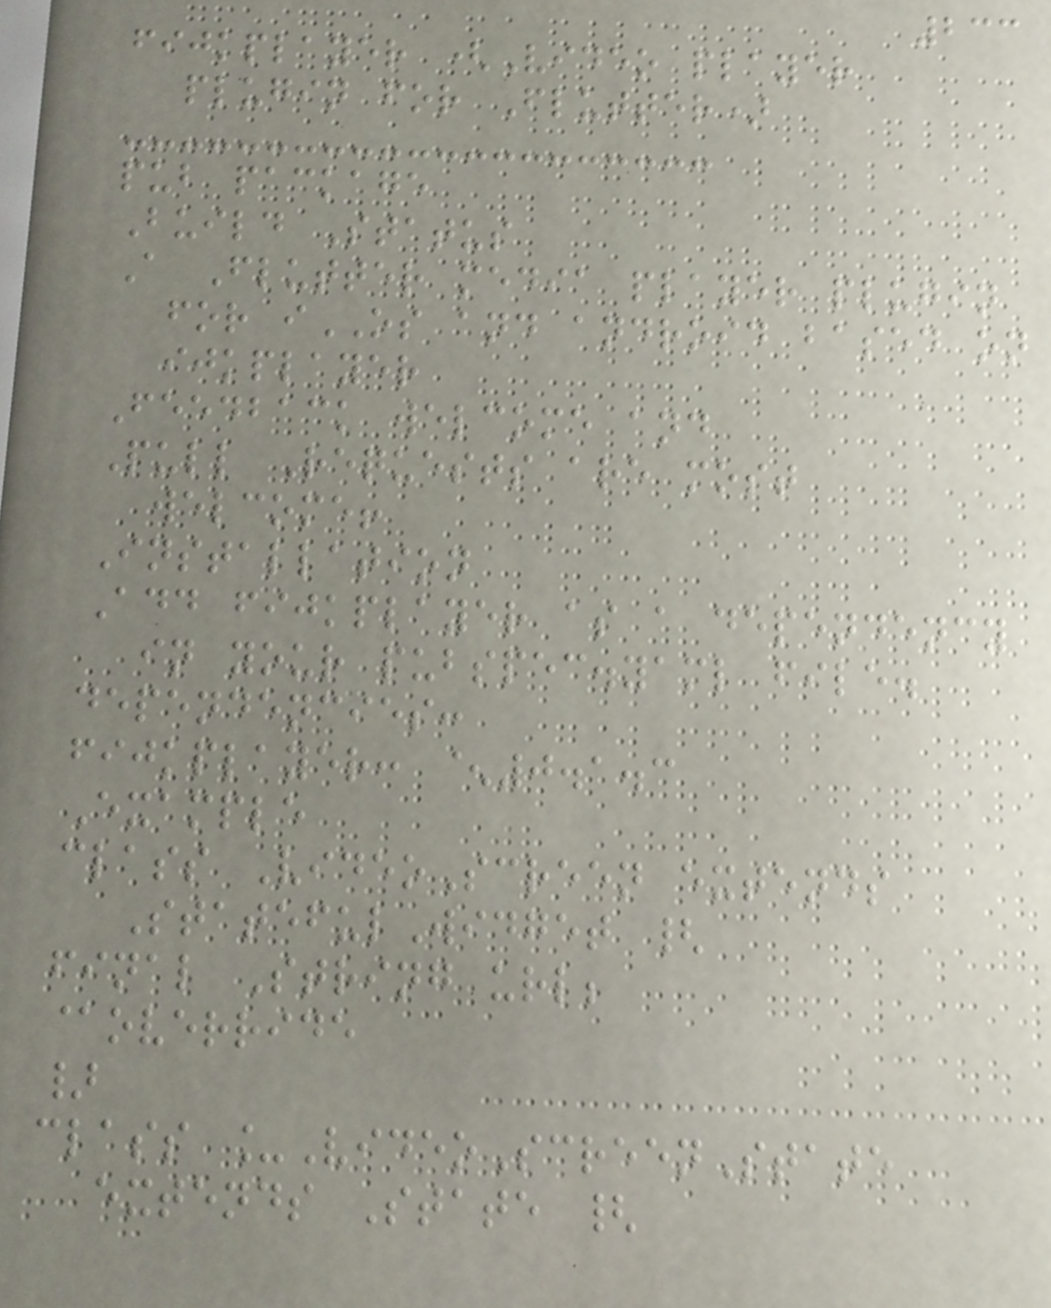233
fijkplayer (Video player
plugin for Flutter)
pub package
Build Status
A Flutter media player plugin
for iOS and android based on
ijkplayer
Feedback welcome and
Pull Requests are most
welcome!
Installation
Add fijkplayer as a dependency
in your pubspec.yaml file.
dependencies:
fijkplayer: ^0.1.3
Example
class VideoScreen extends
StatefulWidget {
final String url;
@override
}
class _VideoScreenState
extends State {
